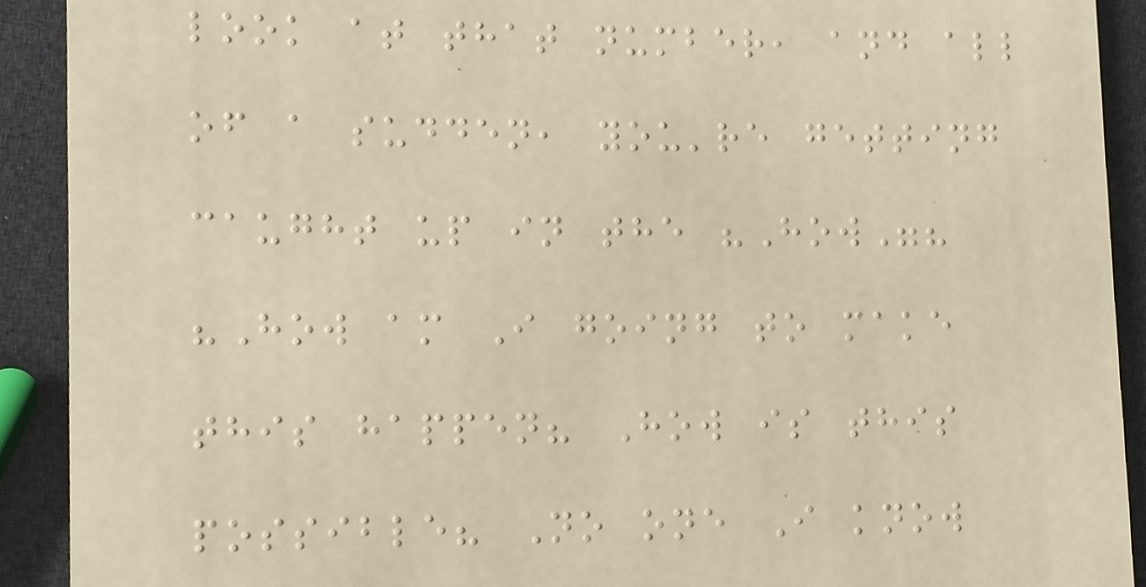look at that number, and all
of a sudden, you're getting
caught up in the "How"?
"How am I going to make
this happen? How is this
possible? No one I know
